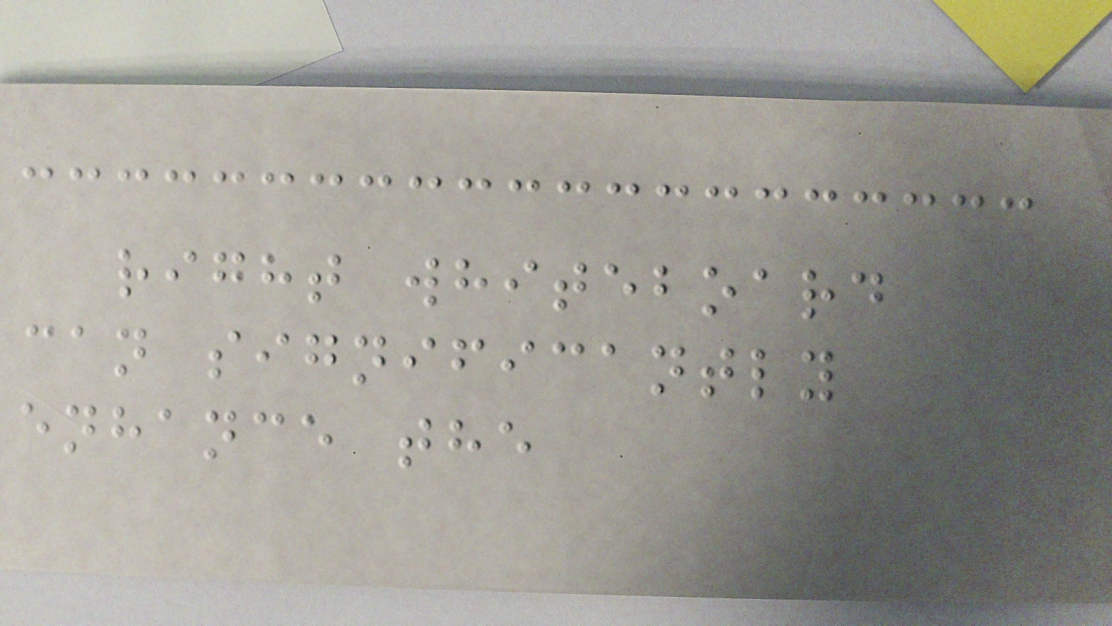right whiteboard
can significantly
enhance the
